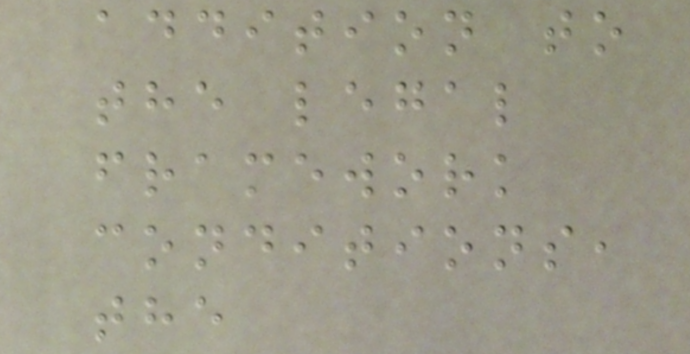addition to
the legal
framework
conditions,
the
